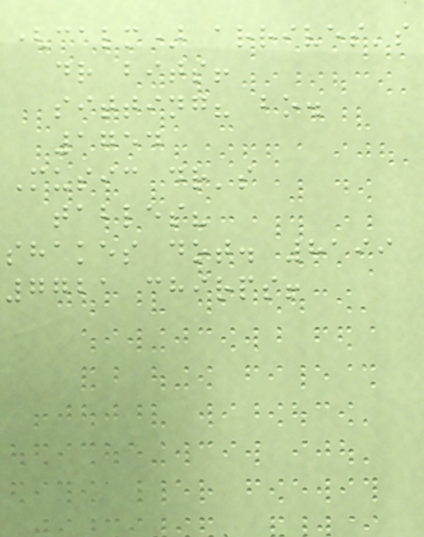(calm) arrives's
dr bits!
sitting? bo.
1754
Music dr's
tables?
shakes dot. 8199
7721 chirps!
